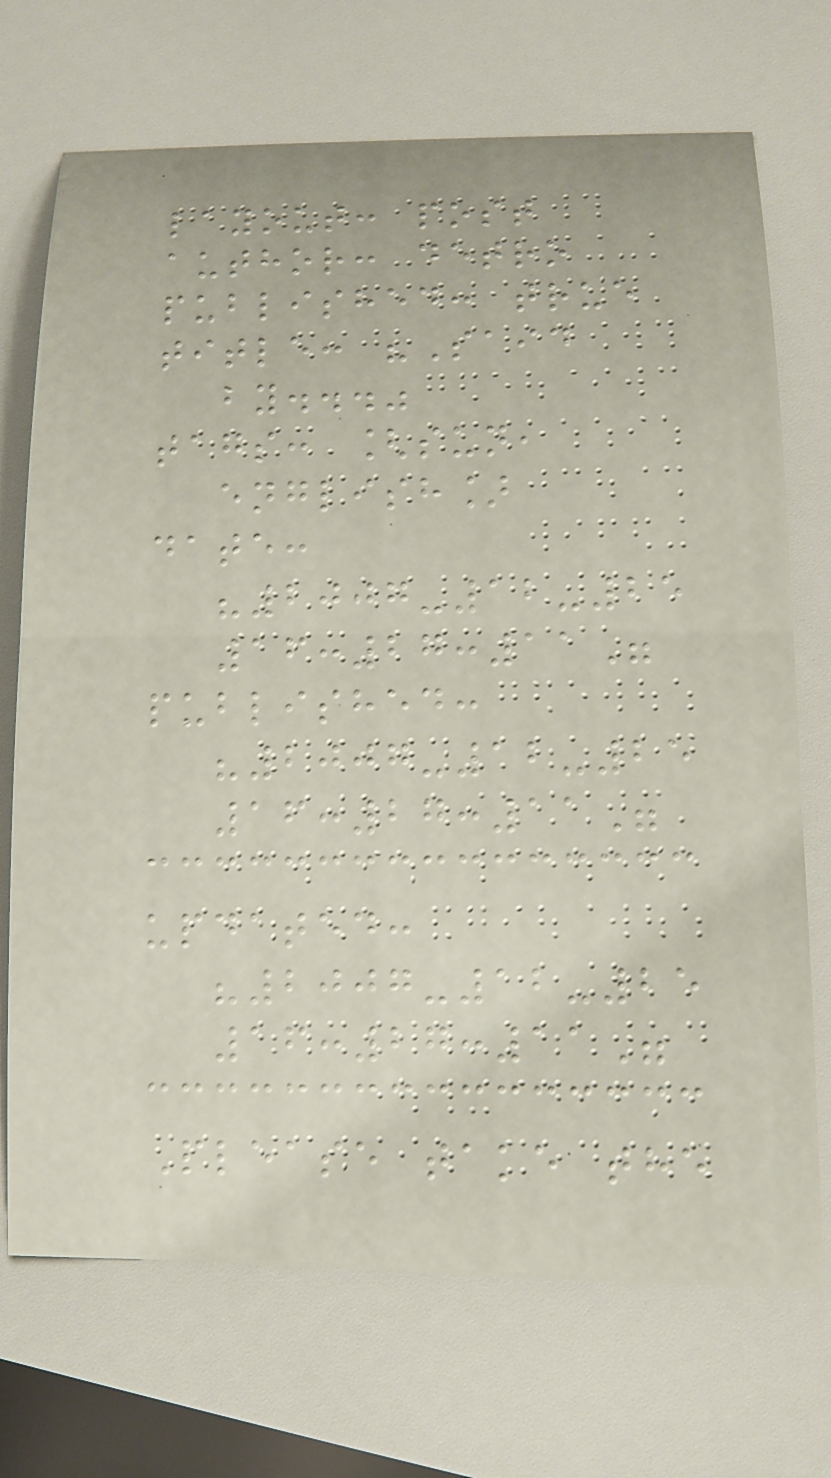layout: post
author: detro
published: true
title: "Said
by..."
tags: [sun,
english]
date:
"2007-12-25
16:27:11"
published:
"2007-12-25
16:27:11"
updated:
"2007-12-25
16:27:11"
Please take the
